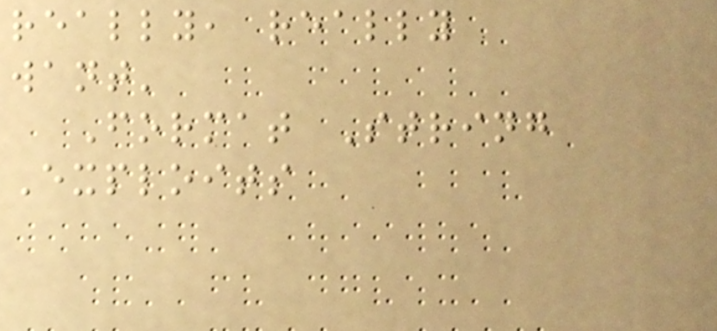really, really
want'
Format String
Exploits
